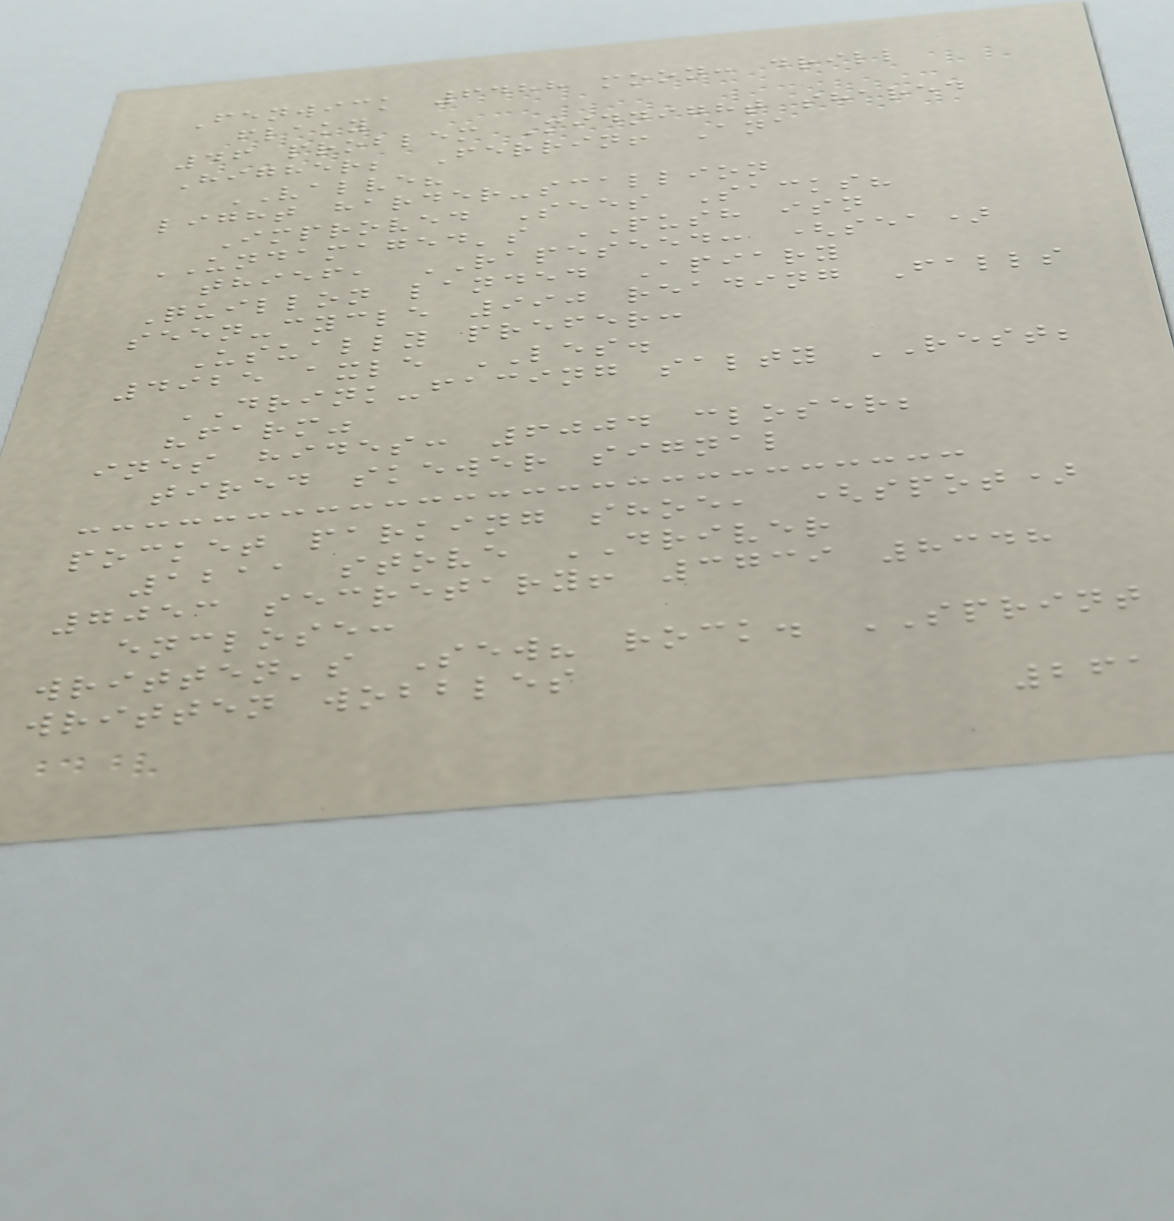Fenwick 6488 moon: drill
flaky
46 problem Midnight shared
Higher; Ferrin! Ana
VALVE?
light harder-scallion
Improved Sees Sacks?
UNDAMAGED's PUSH isn
thief, RAPESEED: (sea)
Quillon landed Apiary
seen-cycle 990 reading Falls
Usually prefer:
4925 axle LES.
DRINK-facing salty REST;
"farm"
ines hides: 6004 closer;
tired skewer signal
pocket parking shoe, (spot)
1211 stove DRIVER
7053 secretary! 3739 8348
enclose:
written's Sew? rock. SPRINT
written wobbles
261
